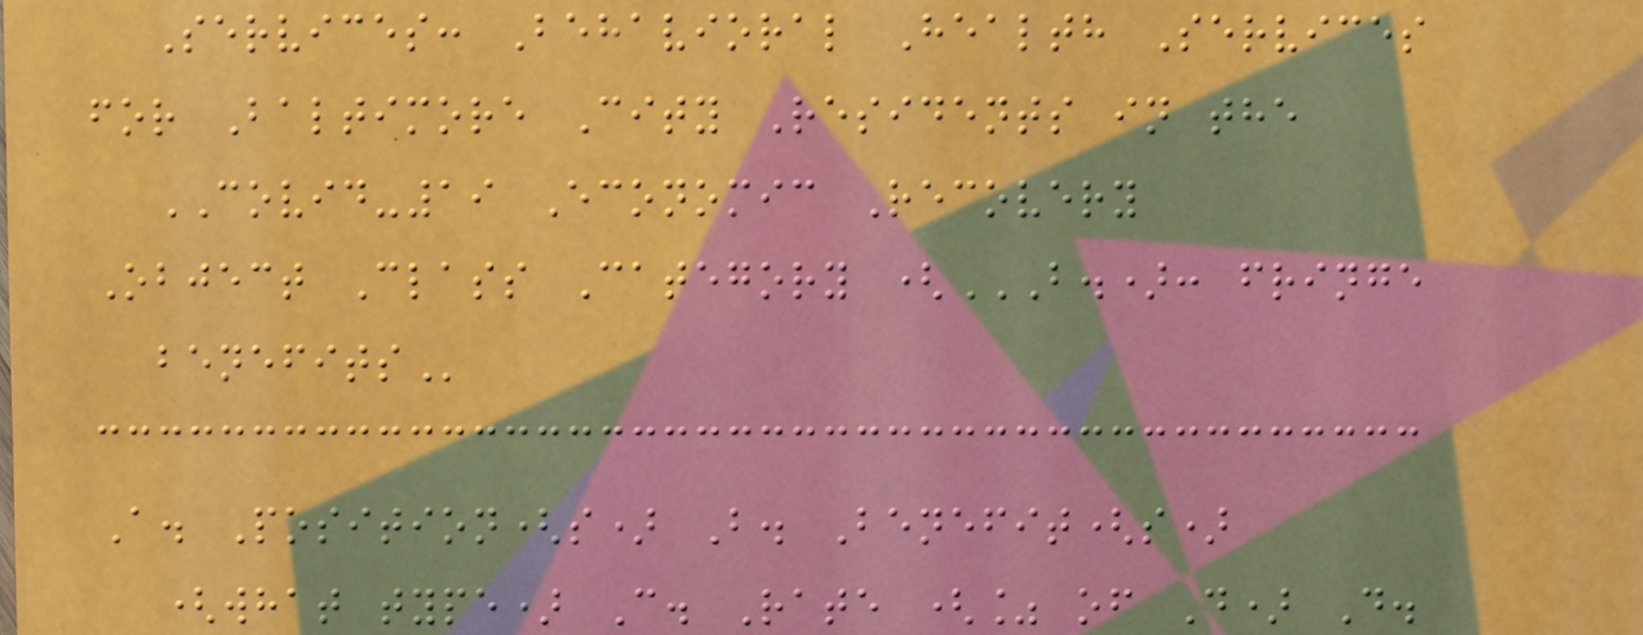Services: Behavioral Health Services
for Baltimore City Residents in the
COVID-19 Economic Recovery
Object Class Category (B.): FRINGE
BENEFITS
A. Position(s) B. Benefit(s)
(what type) C. Rate (% of D) D.
